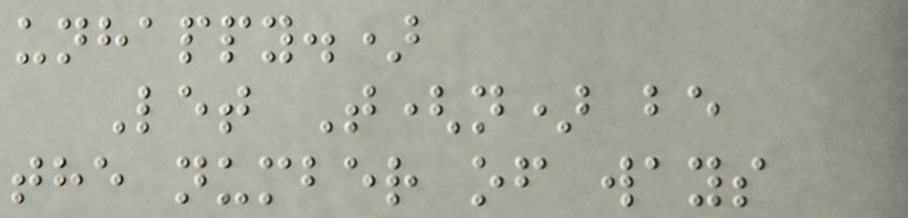unhappy.)
Let T(n) be
the number of ways
